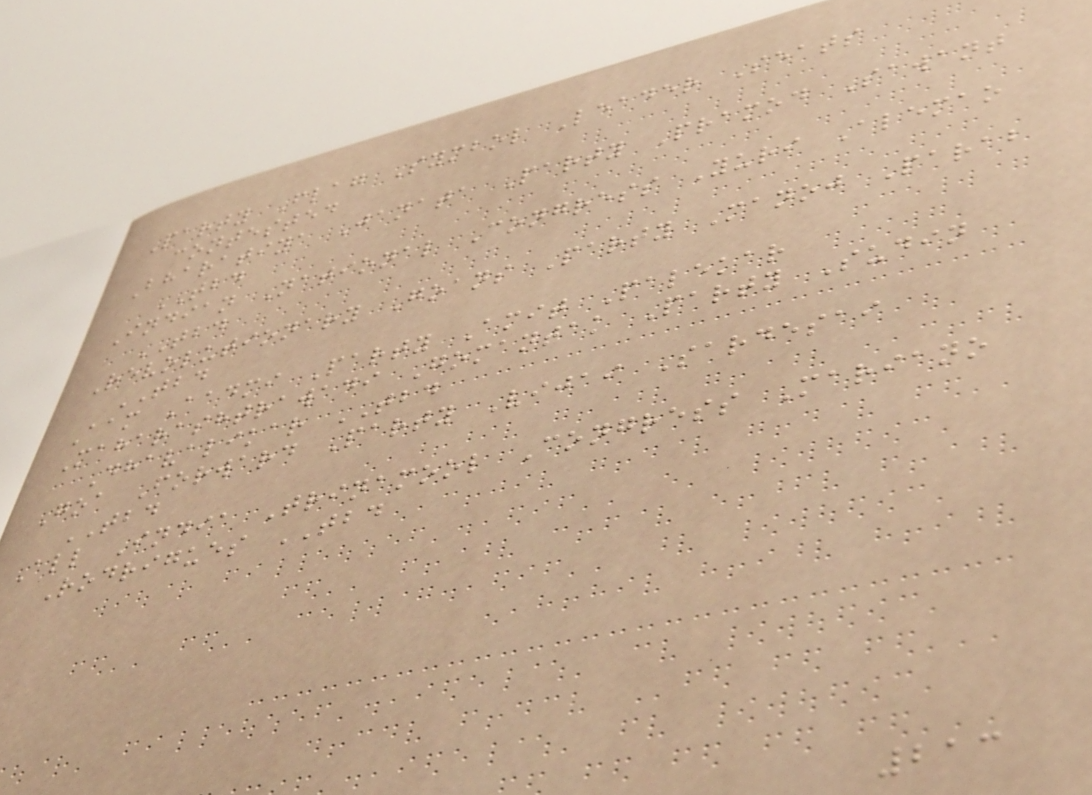Party Flag Symbol Leader Seats
contested
Bharatiya Janata Party Pramod Sawant
TBD
Indian National Congress Yuri Alemao
TBD
Revolutionary Goans Party Manoj Parab
TBD
Aam Aadmi Party Amit Palekar
Maharashtrawadi Gomantak Party Sudin
Dhavalikar TBD
Goa Forward Party Vijai Sardesai
TBD
All India Trinamool Congress Mariano
Rodrigues TBD
213
